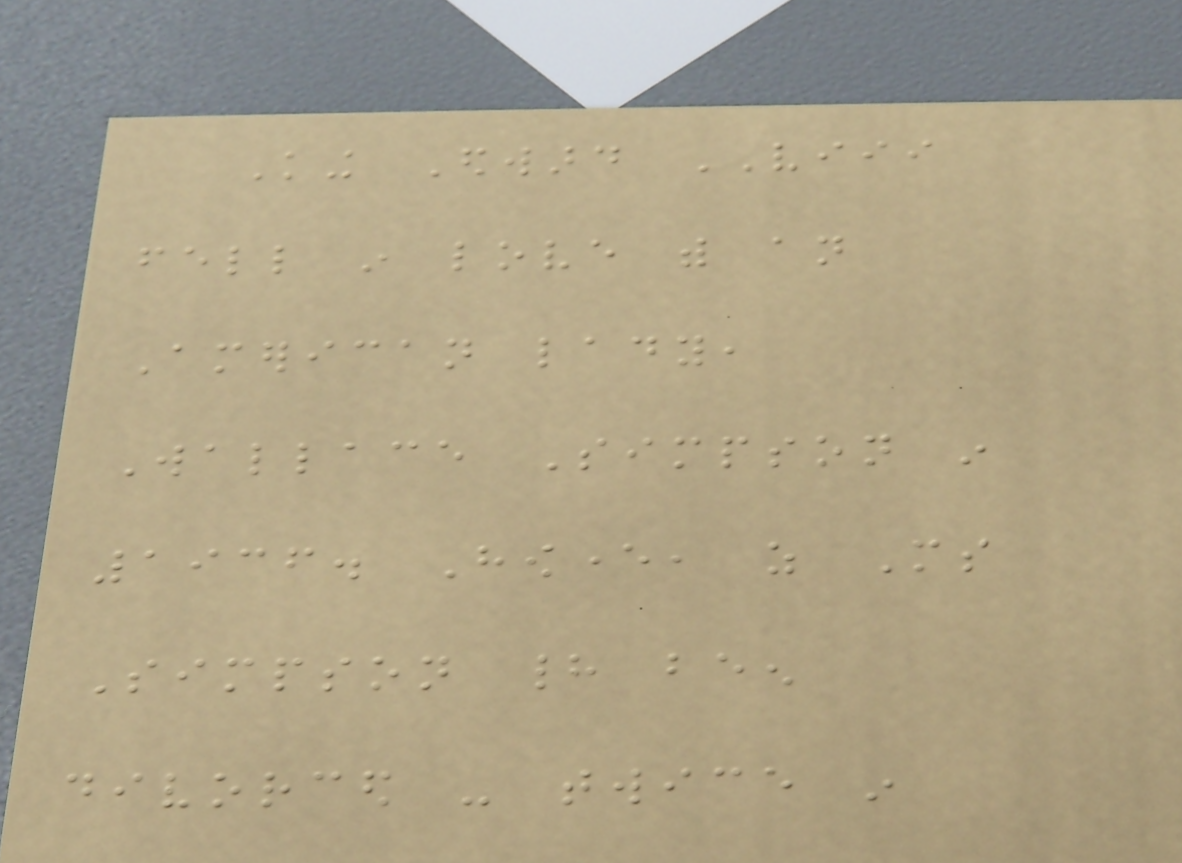King Edward VIII
fell in love with an
American lady,
Wallace Simpson in
1936. However, as Ms
Simpson had been
divorced - twice in
